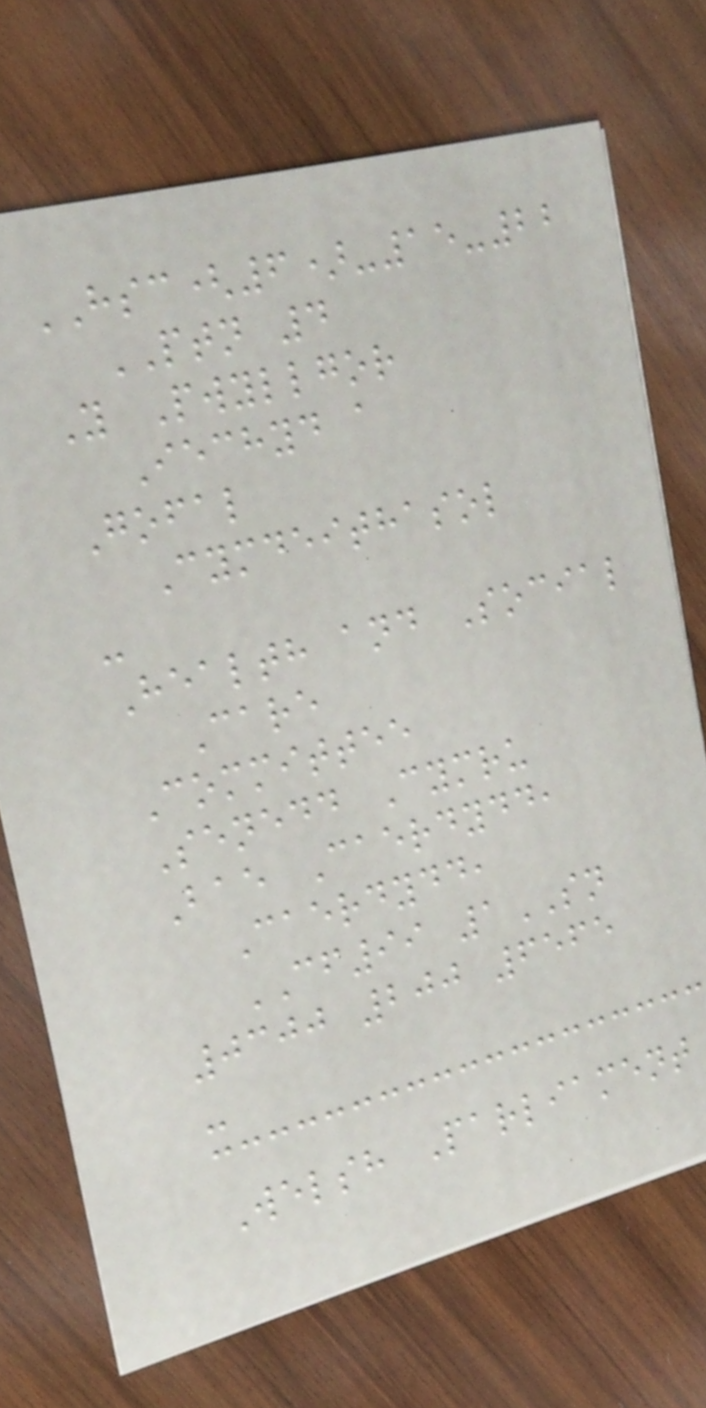HSC(6)-15-22
PTN 4
Y Pwyllgor
Iechyd a
Gofal
Cymdeithasol
-
Health and Social
Care
Committee
Senedd Cymru
Bae Caerdydd,
Caerdydd,
CF99 1SN
0300 200 6565
-
Welsh Parliament
